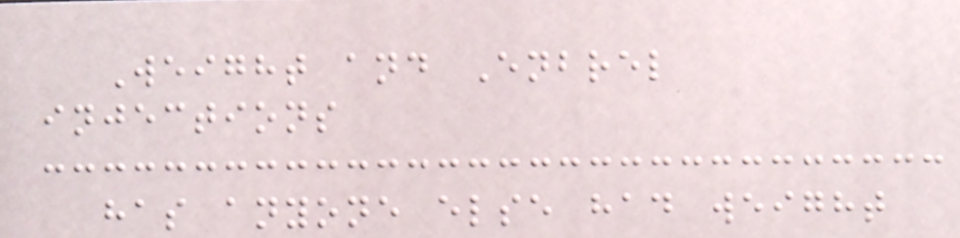Weight and Enbrel
injections
has anyone else had weight
